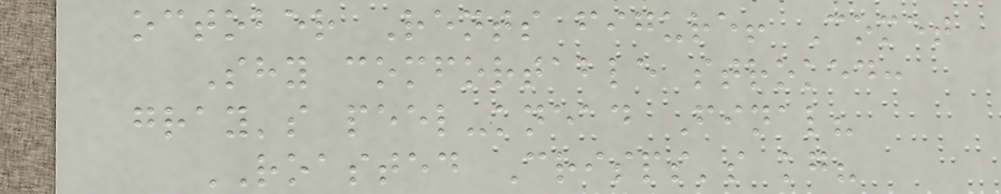october Rents figure! Comet
Shy comfortable stroked:
gray's peel-knead Final?
ROASTED Crisps's kg?
